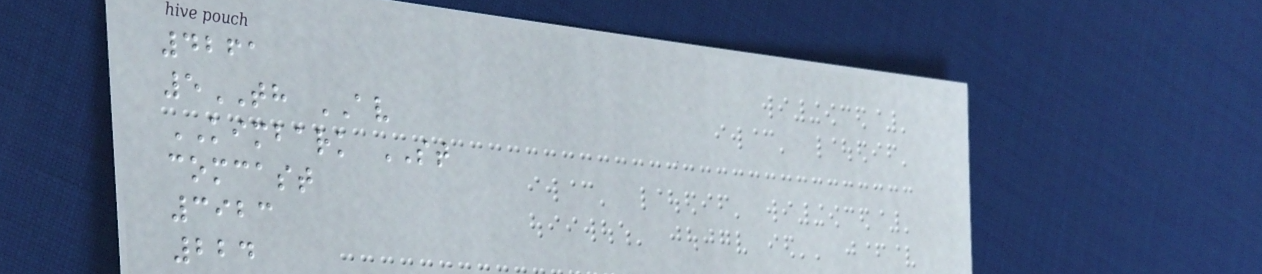4261
5TH AV
KIMBARK ST
comcast
3923
224
